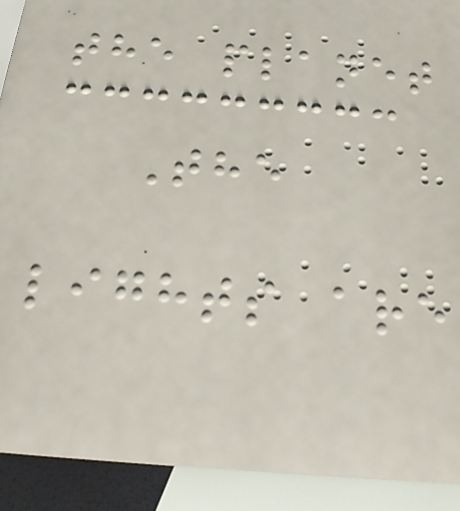the planet
The
lights are
